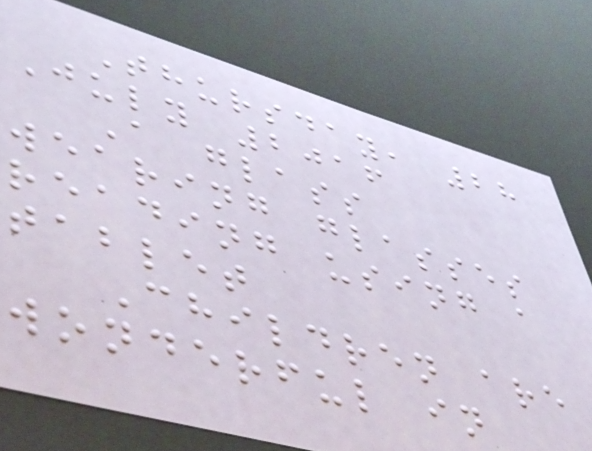Thursday, 28
July 2016
A glass
wearing glasses
reading using a
tablet
Children are
wonderful in
